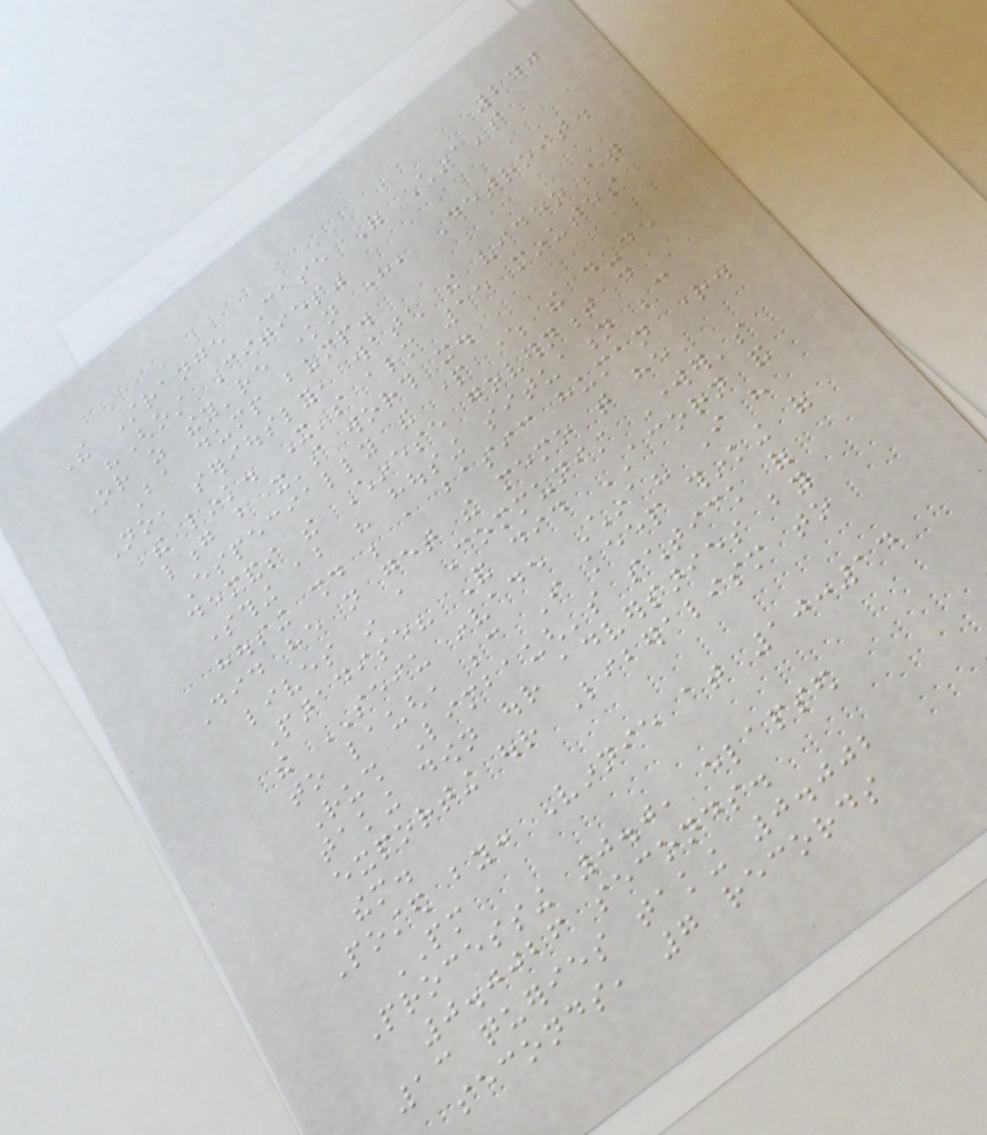240
The Strange Case Of China's
"Ghost Cities"
Or as they're known here, Detroit.
Ba dump bump.
No, seriously, watch the video at
the link. It's almost 15 minutes
long but it's worth it.
Especially the part where the dude
demands the Chinese government do
something about his housing situation because
housing should be a basic human right.
Did he not get the memo that he
lives in a Communist Worker's
Paradise? And did ACORN and
the SEIU invade China? I have
to laugh, because I keep thinking of
Rush Limbaugh's schtick of
taking down our adversaries by
exporting our Liberalism to
them.
Posted by: Vinnie at 10:14
PM
Processing 0.0, elapsed
0.0026 seconds.
13 queries taking 0.002
seconds, 7 records
